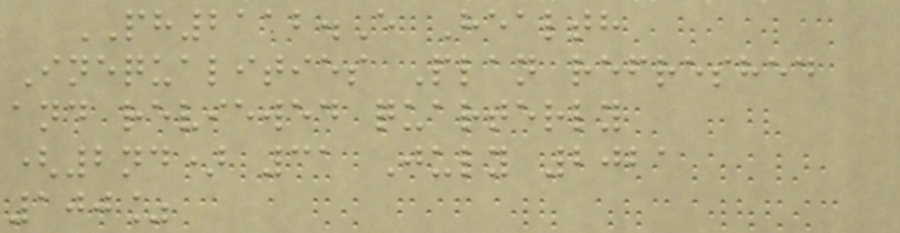PH2112.E Health
Inequalities Plan refreshed
and reviewed quarterly
(2nd) 31 July 2021
100%
